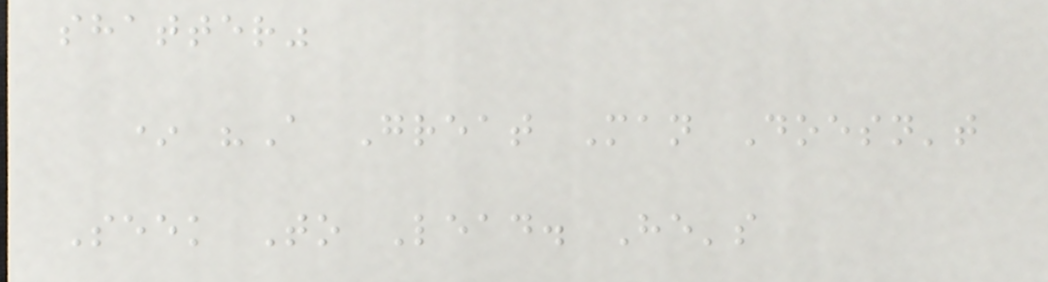shatter"
* "A Great Man Doesn't
Seek To Lead. He's
